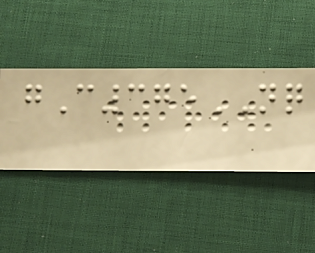gC375NQ
